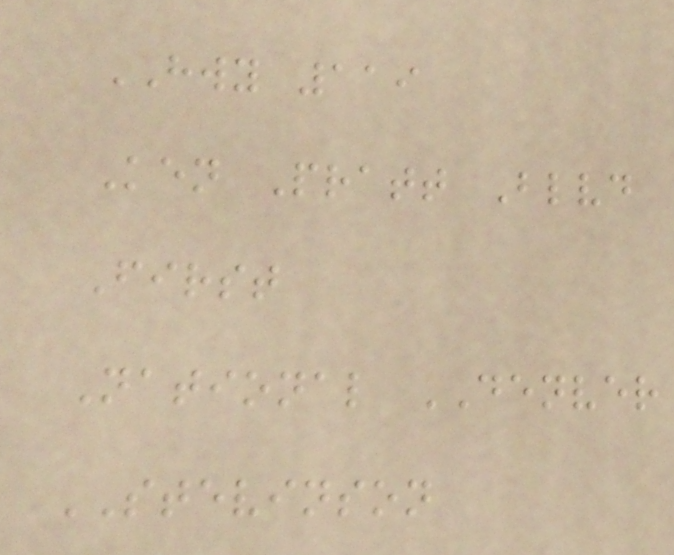HWY 119
Ken Pratt Blvd
First
National DENVER
STEVINSON
